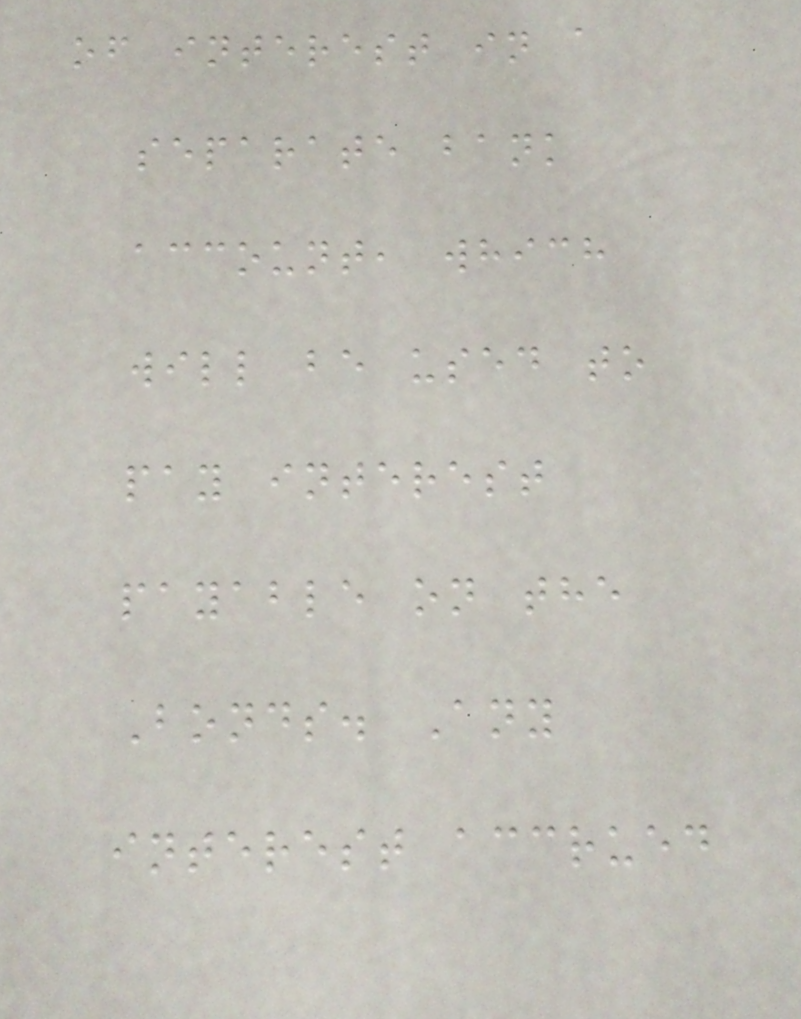of interest in a
separate bank
account, which
will be used to
pay interest
payable on the
Bonds. Any
interest accrued
